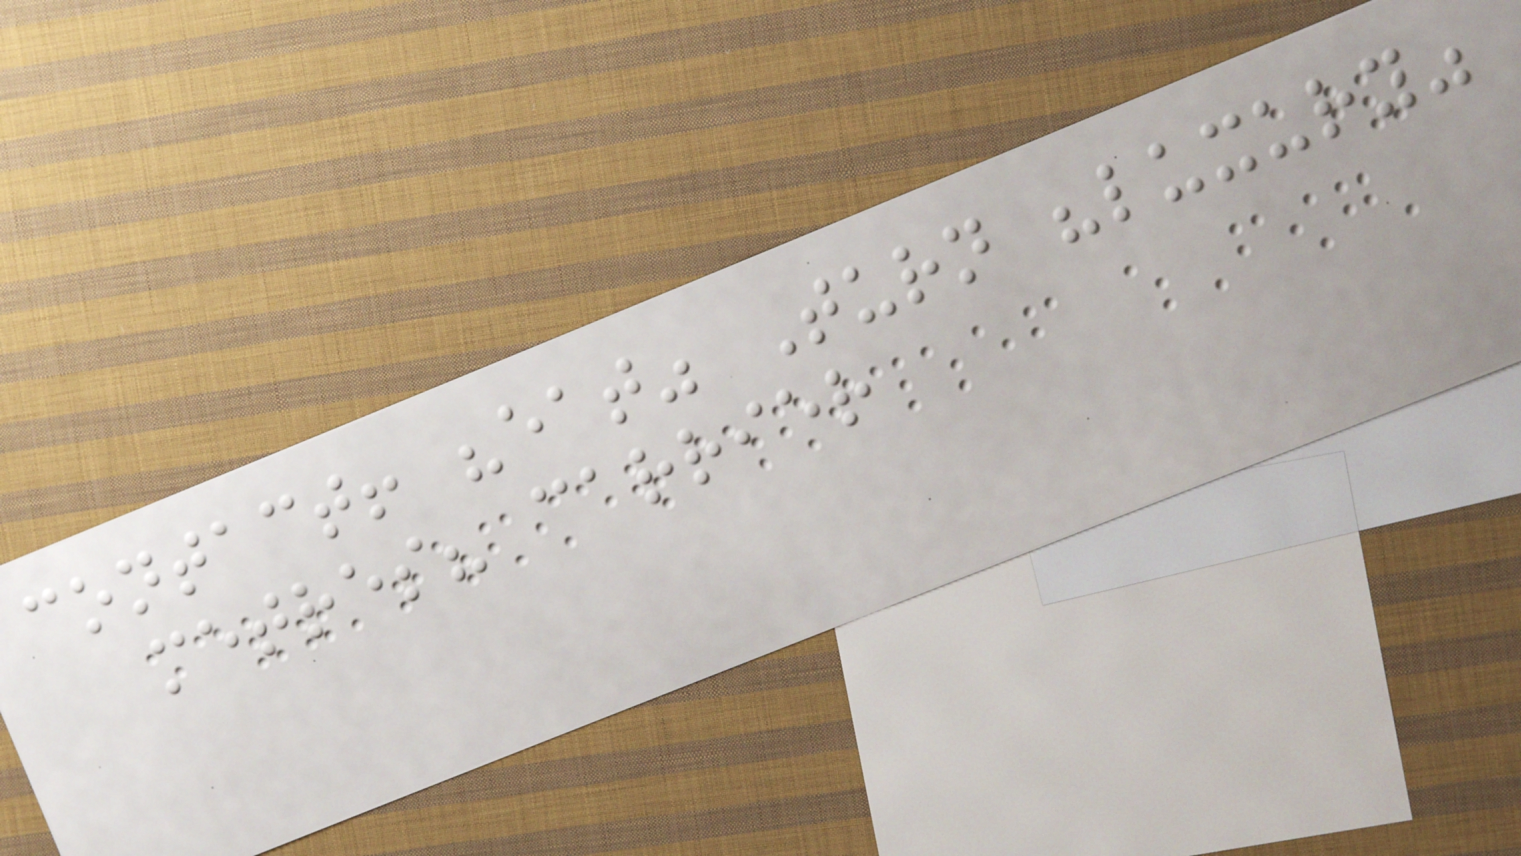contact! "eat" Turn "luxury"
metres? carrier
